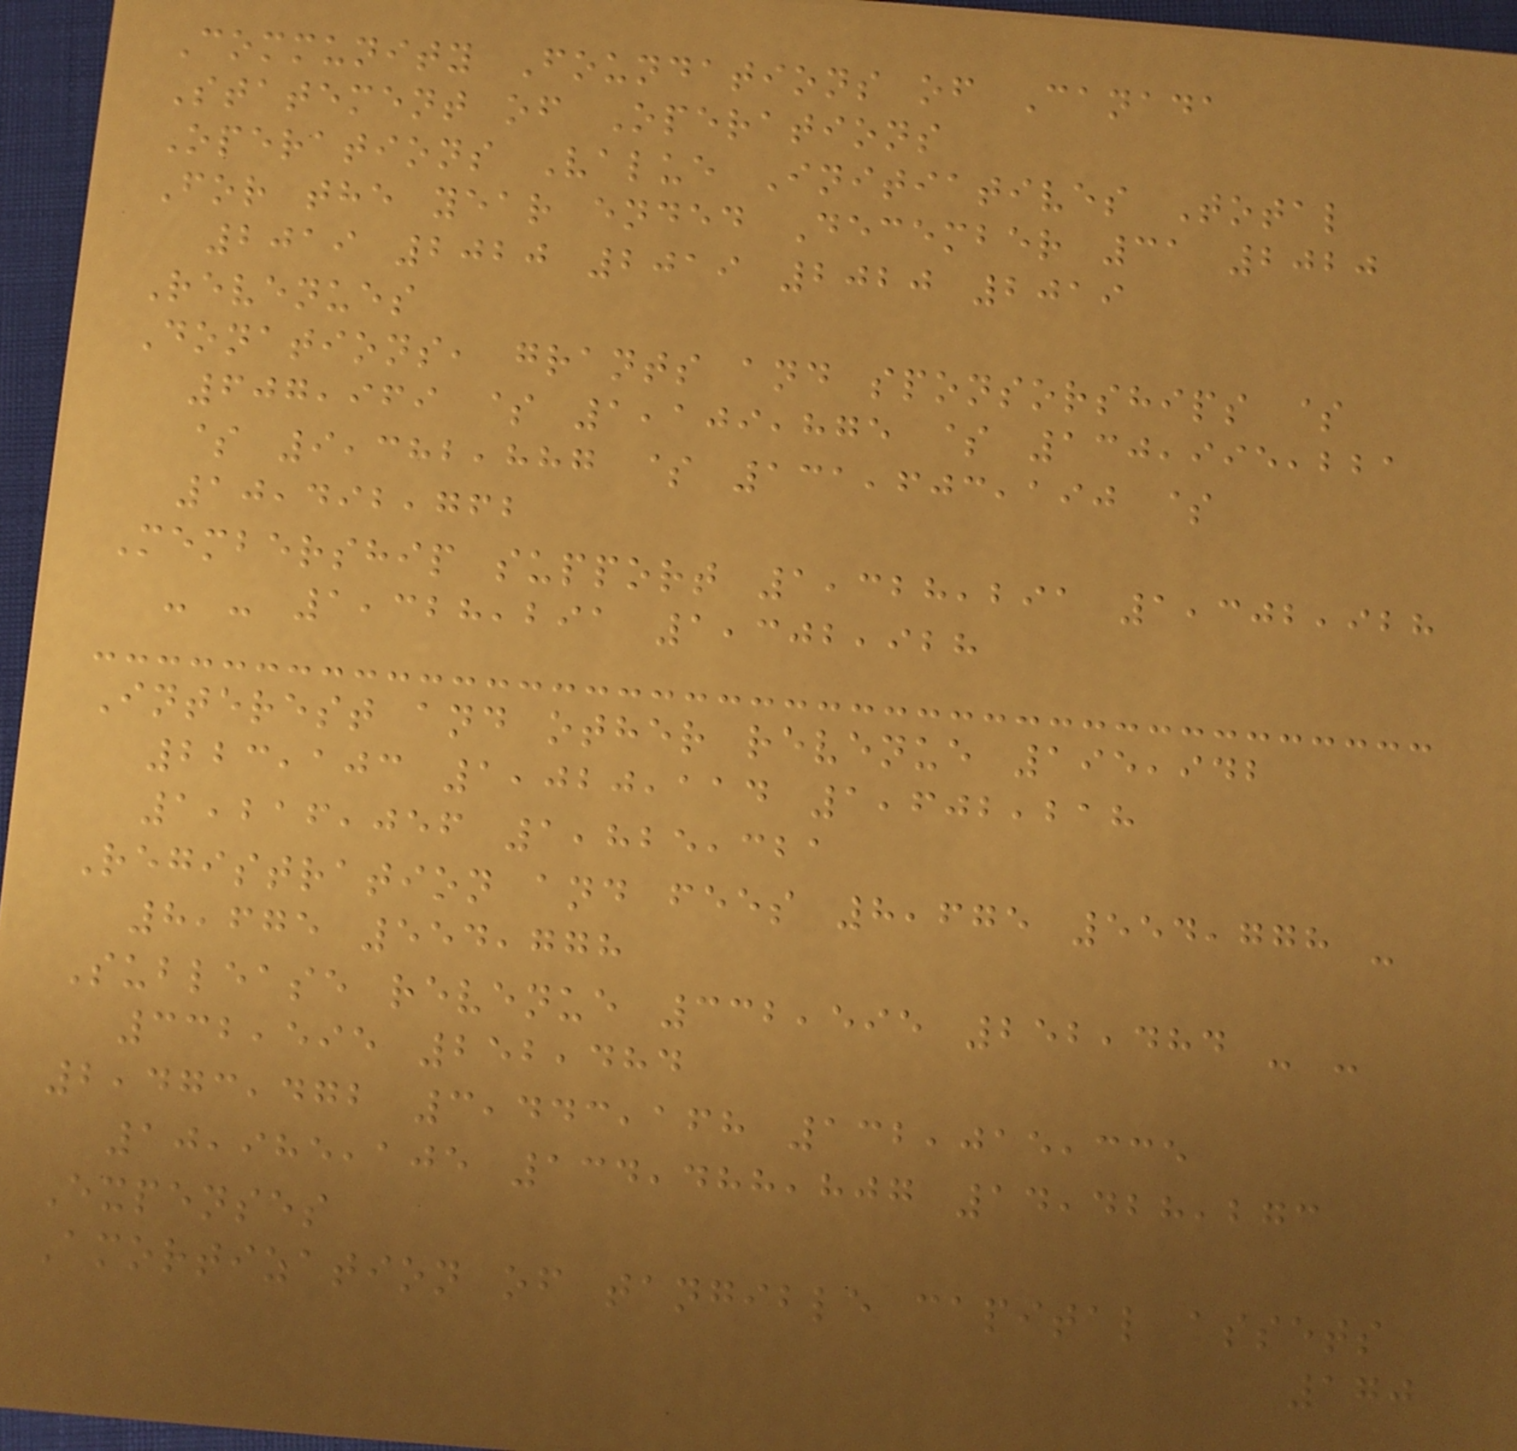Community Foundations of Canada
Statement of Operations
Operations Value Initiatives Total
For the year ended December 31 2020
2019 2020 2019 2020 2019
Revenues
Donations, grants and sponsorships $
607,969 $ 1,109,875 $ 130,995,221
$ 9,382,887 $ 131,603,190 $
10,492,762
Membership support 1,328,291 1,302,928
- - 1,328,291 1,302,928
Interest and other revenue 195,942
223,103 1,020,114 1,602,218
1,216,056 1,825,321
Registration and fees 8,675 554,778 -
8,675 554,778
Sublease revenue 332,595 252,484 - -
332,595 252,484
2,473,472 3,443,168 132,015,335
10,985,105 134,488,807 14,428,273
Expenses
Amortization of tangible capital assets
170
